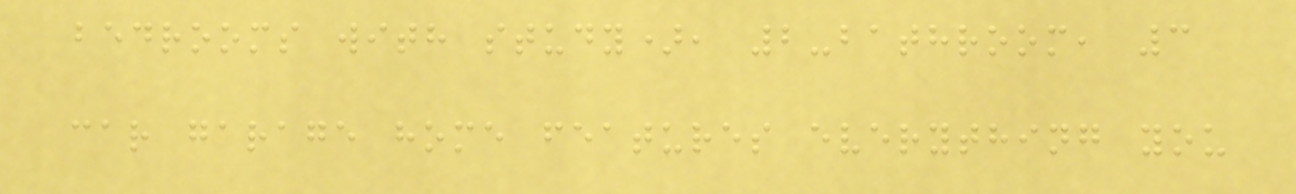bedrooms with study), 2-bathroom, 3
car garage home features everything you
